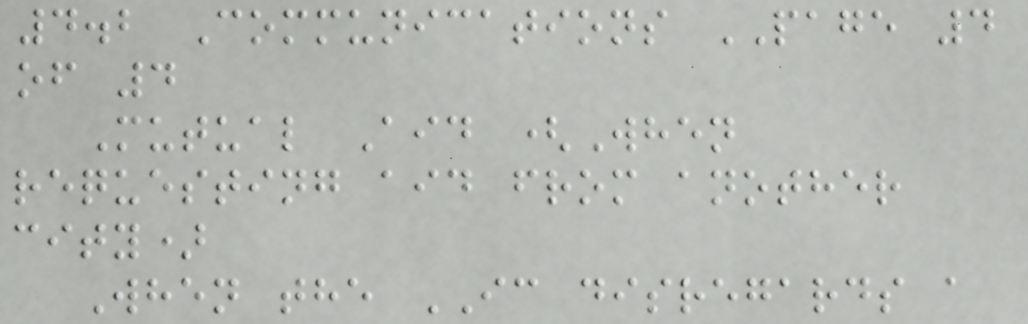4.2 Communications PAGE 4
of 4
Mutual Aid (When
requesting aid from another
city)
When the IC disregards a
